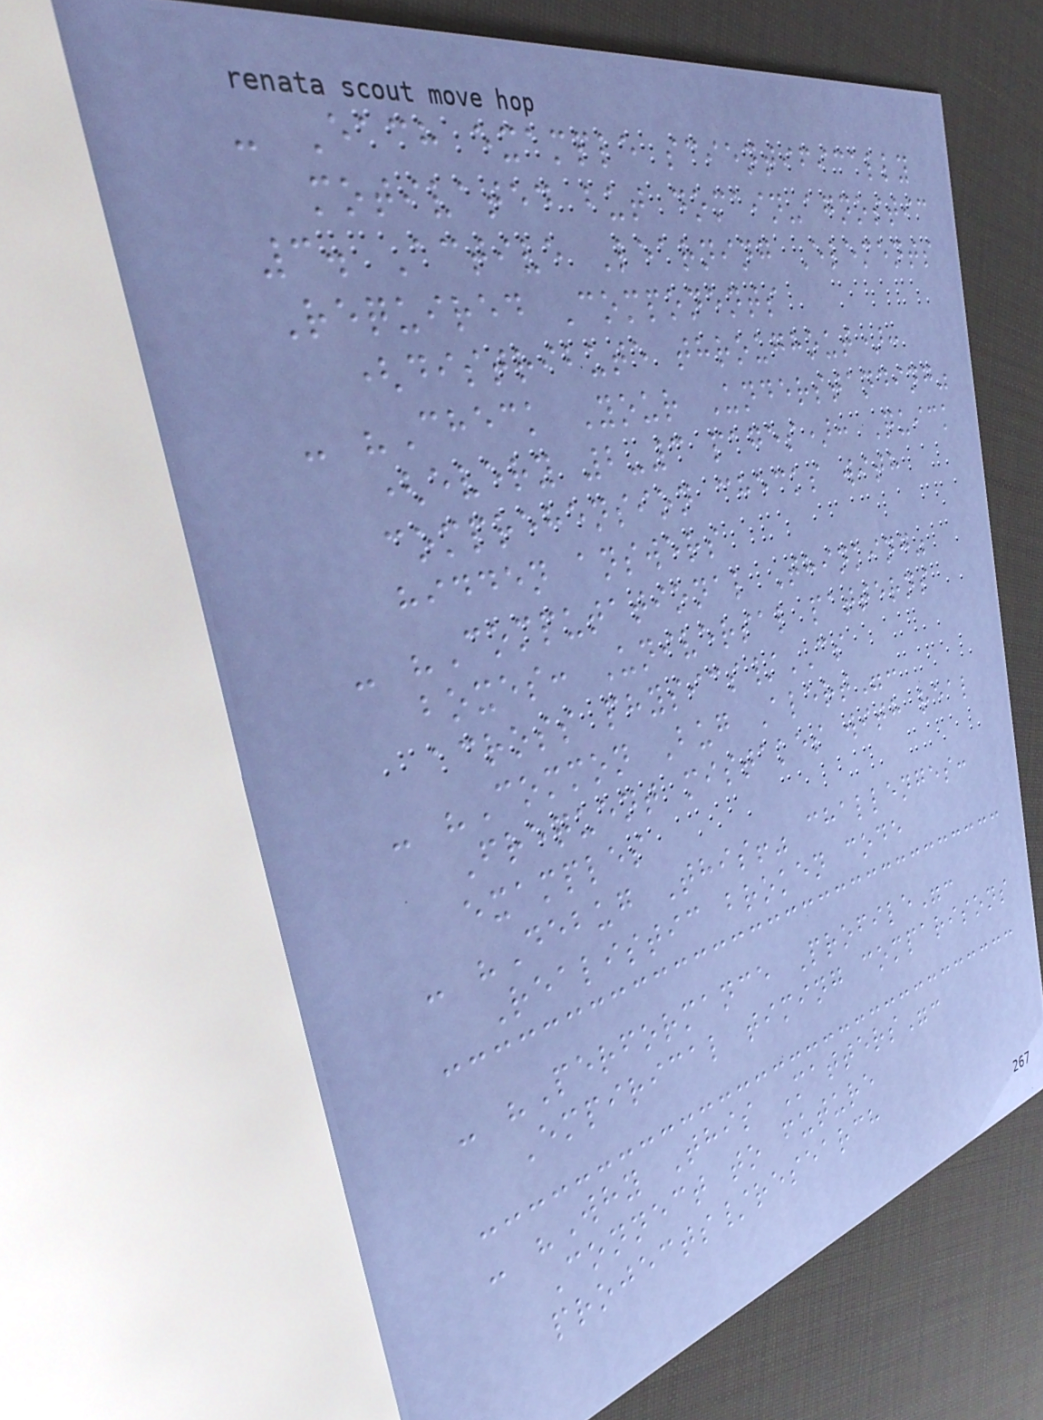- Each example scientifically
motivated but domain-agnostic
3. Active Learning Elements
Required Components
(distribute throughout):
- "Check Your Understanding"
(every 2-3 pages): Quick
comprehension checks with
hidden answers
- "Computational Thinking"
boxes: Universal patterns
across physics/CS
- "Common Bug Alert":
Frequent mistakes with real
examples
- "Debug This!" challenges:
Realistic broken code
- "Performance Profile":
Empirical timing comparisons
- "Why This Matters":
Connect to future
projects/research
